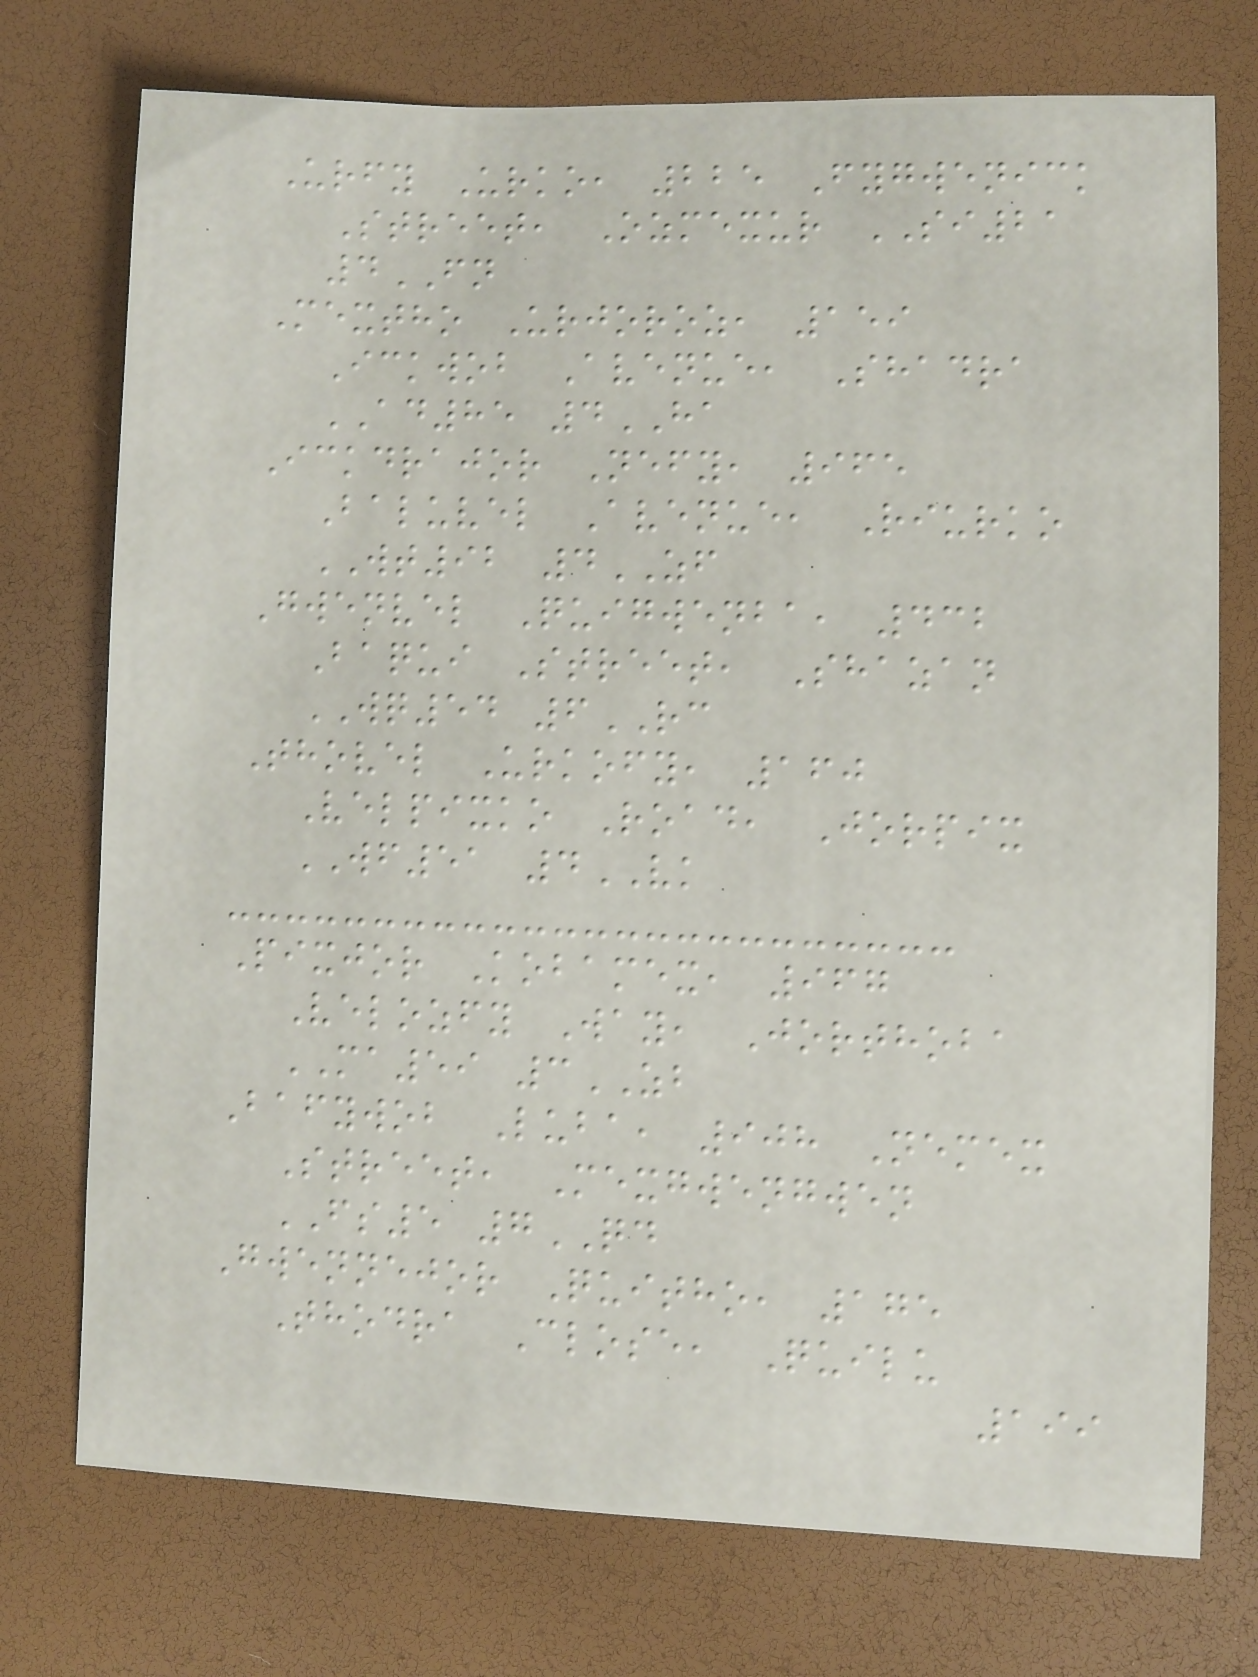Urfy Urko, 225 Fygwenick
Street, Ozmexur SI21
4FN
Mextho Urjoroz, 159
Ickwob Avenue, Shadra
AD85 4HA
Ickdrajor Nefy, 965
Baluvel Avenue, Riurko
WT92 4ZF
Gwenvel Quigwenba, 432
Baqui Street, Shazan
WQ54 6RC
Thovel Urkofy, 160
Velpixko Road, Jorpix
WF51 4VK
Pixjor Kobamex, 967
Velozfy Way, Jorthoba
MA59 3ZB
Bafywob Luba, 908 Nemex
Street, Mexgwengwen
FS5 7QD
Gwennejor Quitho, 175
Thodra Close, Quilu
199
